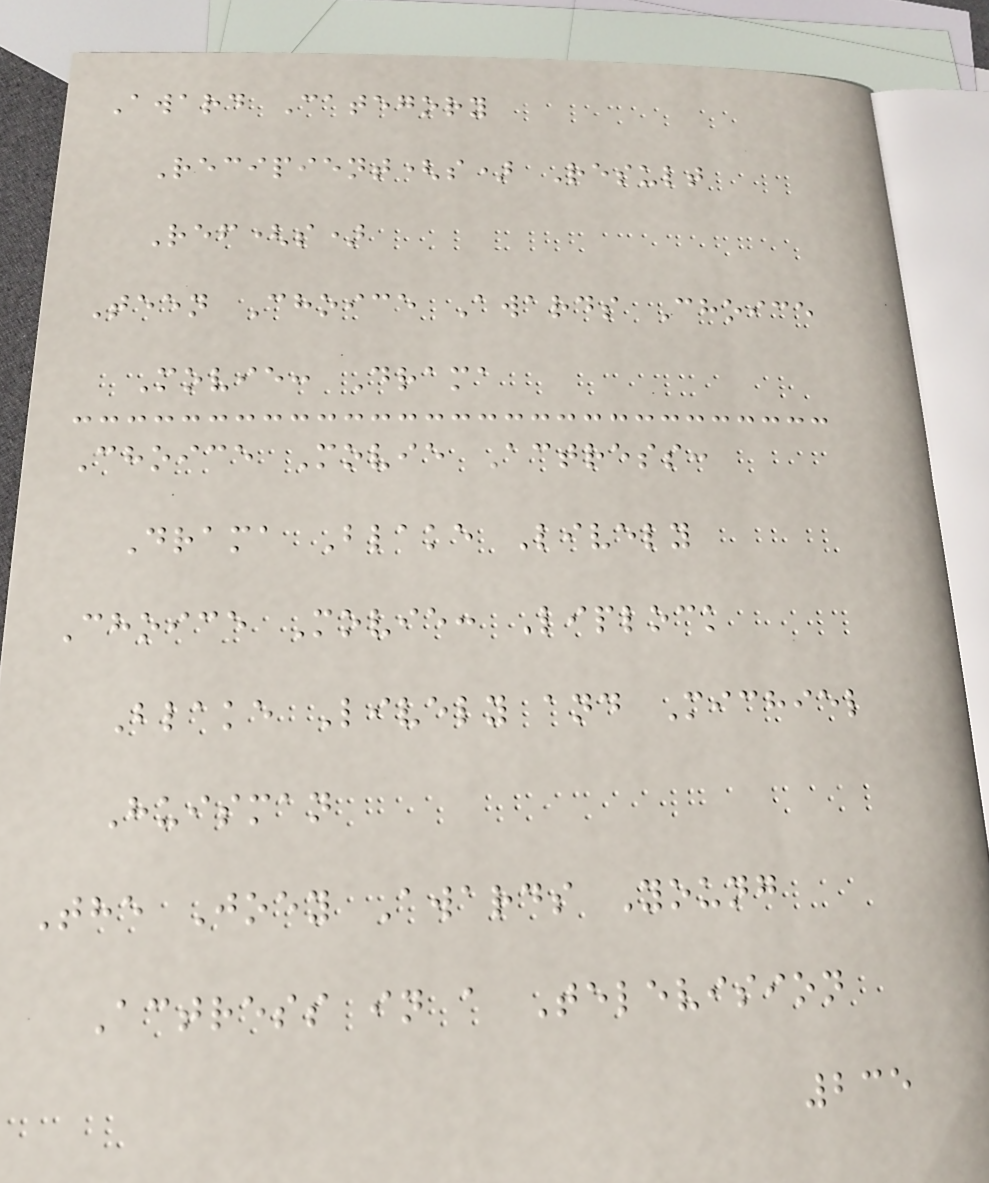Award Category
Recipient(s) Result
Ref(s)
Teen Choice Awards Choice
Movie: Drama
Choice Movie Actress:
Drama Blake Lively
Choice Movie: Liplock
Blake Lively and Michiel
Huisman
The Joey Awards Young
Actress in a Television
235
